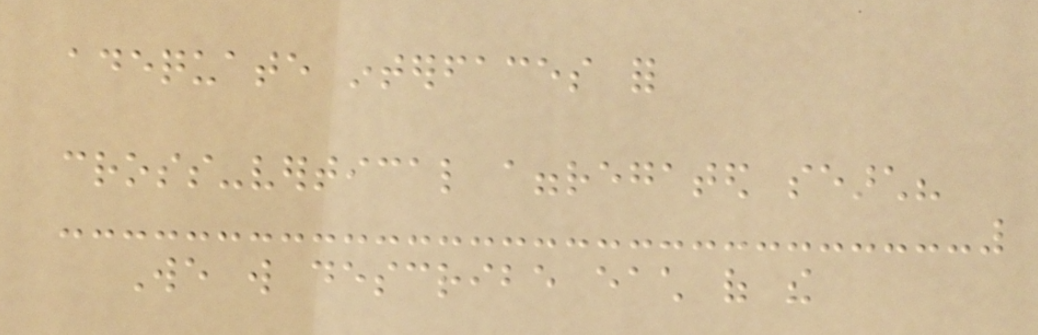adequate interfaces for
cross-vertical aggregated search?
We will describe each of the
